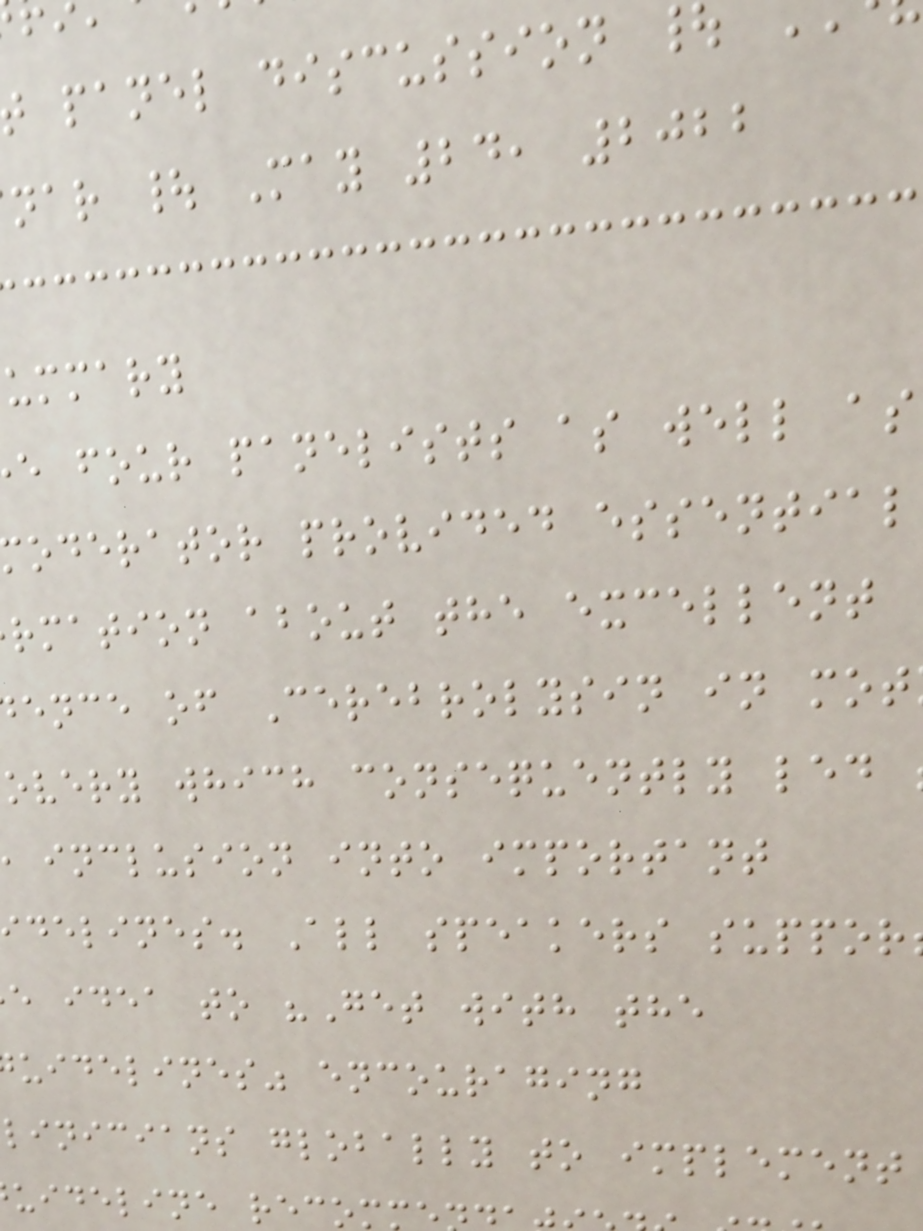panel discussion
nar | May 24, 2022
ummary
e four panelists as well as
oderator provided essential
rmation about the excellent
ence of Cerebrolysin in mot
overy which consequently led
inclusion into important
delines. All speakers suppor
e idea to "Get with the
uidelines" encouraging
linicians globally to implement
uideline recom
